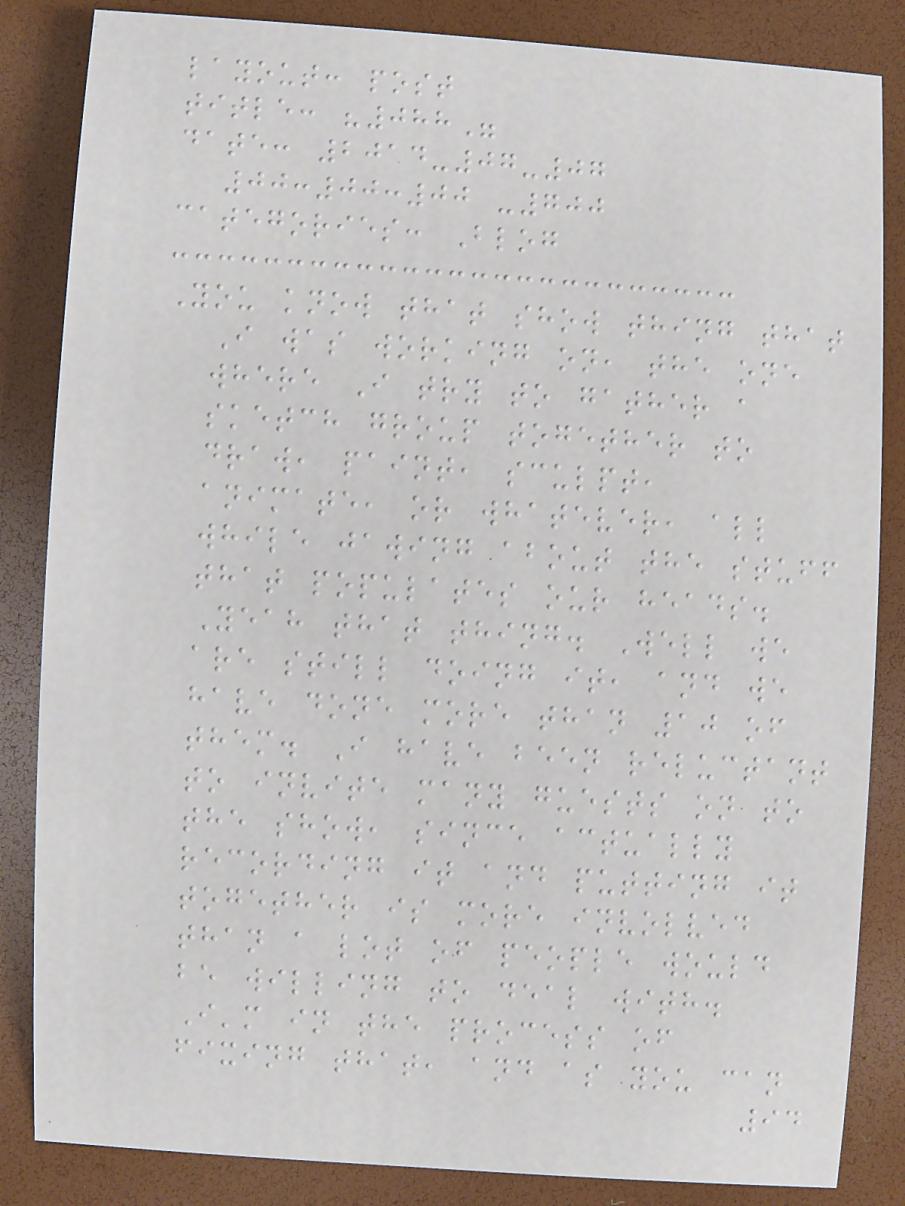layout: post
title: "088"
date: 2014-07-07
00:00:00 -700
categories: Blog
You know that show thing that
I was working on, the one
where I try to gather a
sketch group together to
draw, paint, sculpt,
animate, or whatever, all
while jawing about the stuff
that populates our heads.
Yeah that thing. Well we
are still doing it, and we
have done more than 10 of
them. I have been reluctant
to invite many guests on to
the show, since actually
recording it and putting it
together is more involved
than a lot of people would
be willing to deal with.
I'm in the process of
fixing that, and as you can
94
